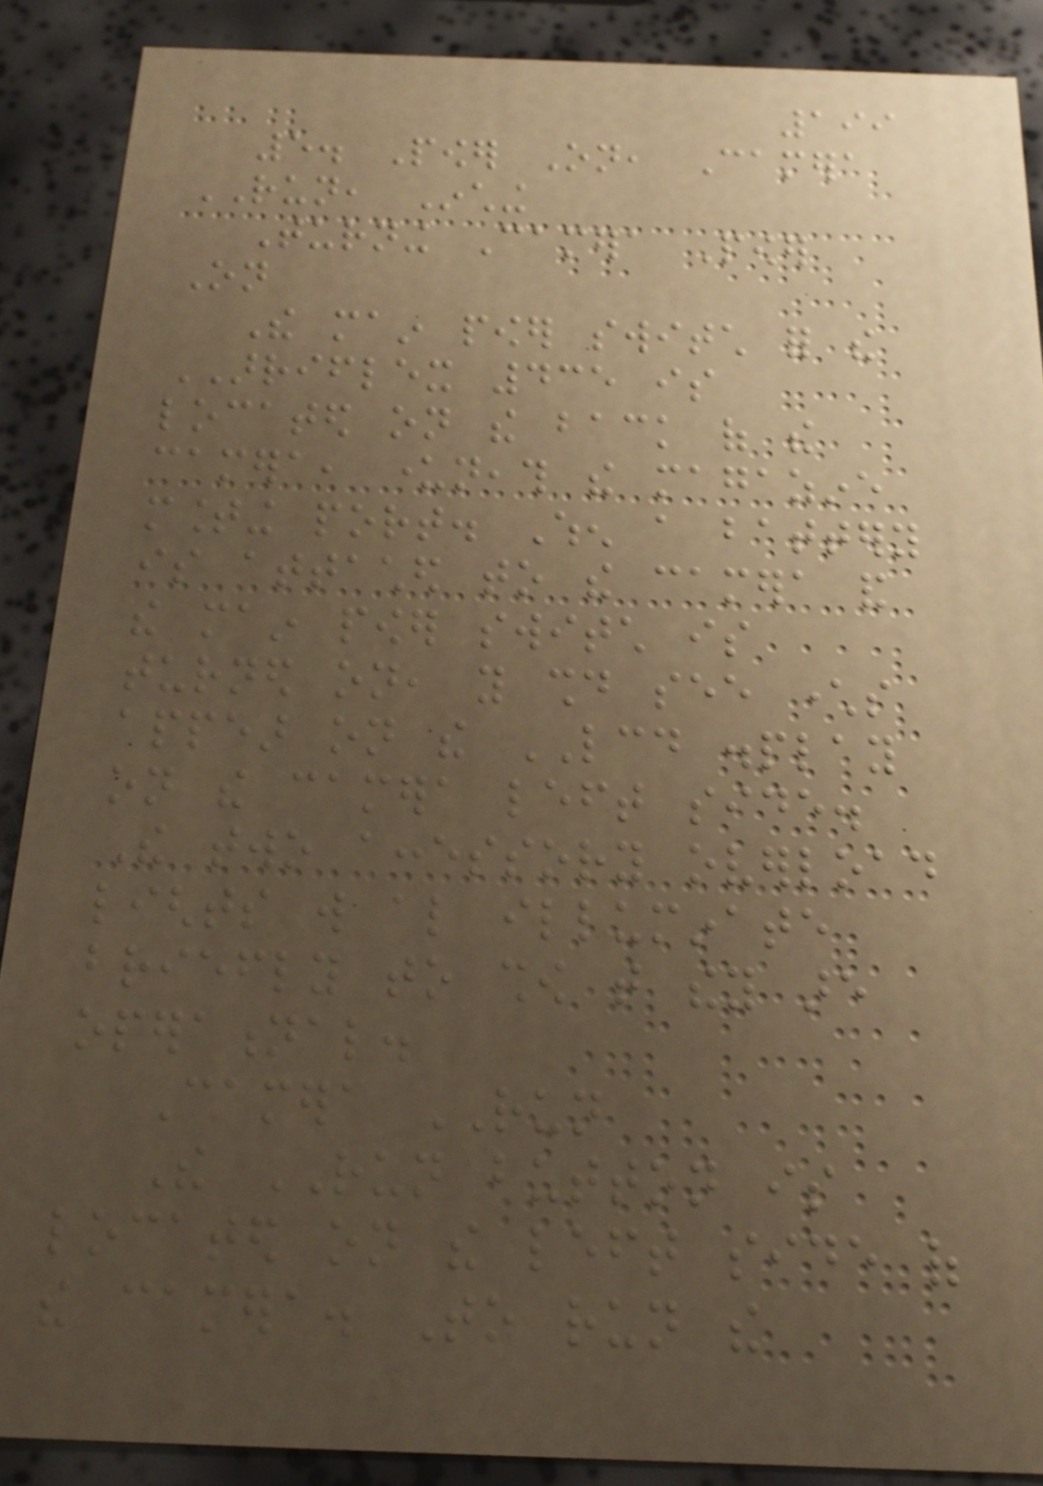199
5. Power On, Camera
RUN, Inching
Turning Camera Power
On
The main power switch for the
ARRIFLEX 435 is
located on the back of the
camera, underneath the magazine
mounting port. When a battery
is attached to the camera and
the main power switch is
turned on, you should see characters
appear on the LCD display
on the camera left side.
The two accessory overload
lights will also illuminate
briefly to show that they are
operational.
Camera RUN
The RUN button is
located on the left side of
the camera. To run the
